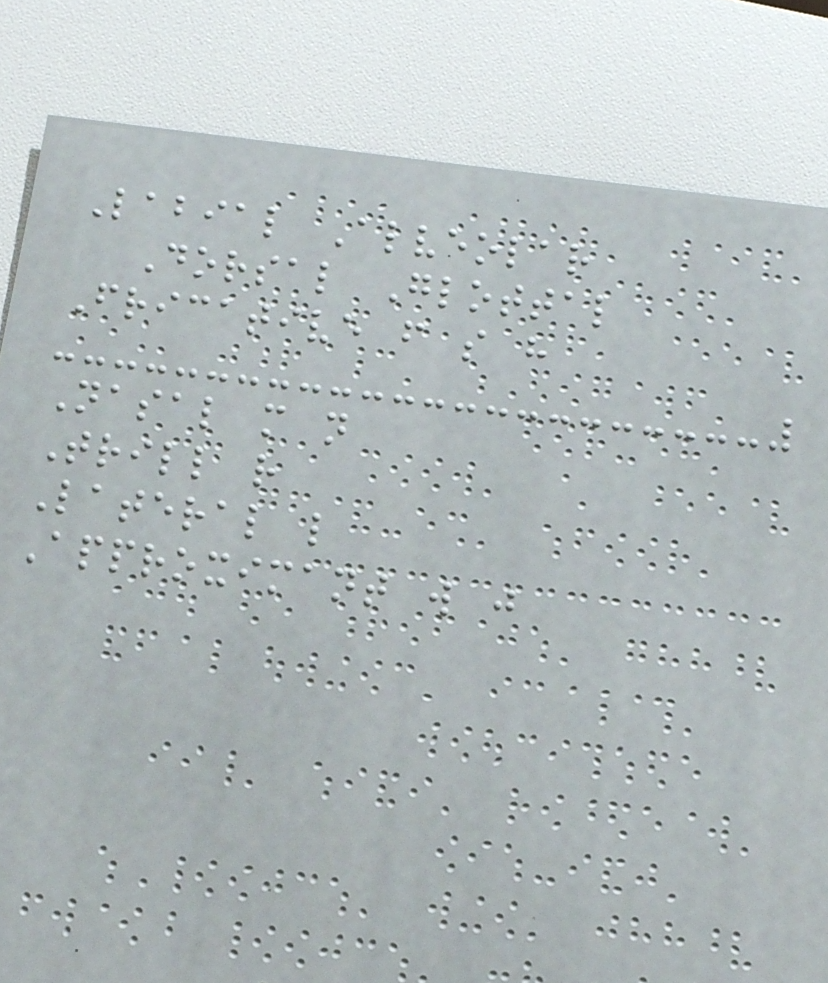Labial Alveolar
Dorsal Glottal
Fricative f s h
Nasal m n
Trill r
Lateral l
Approximant w j
